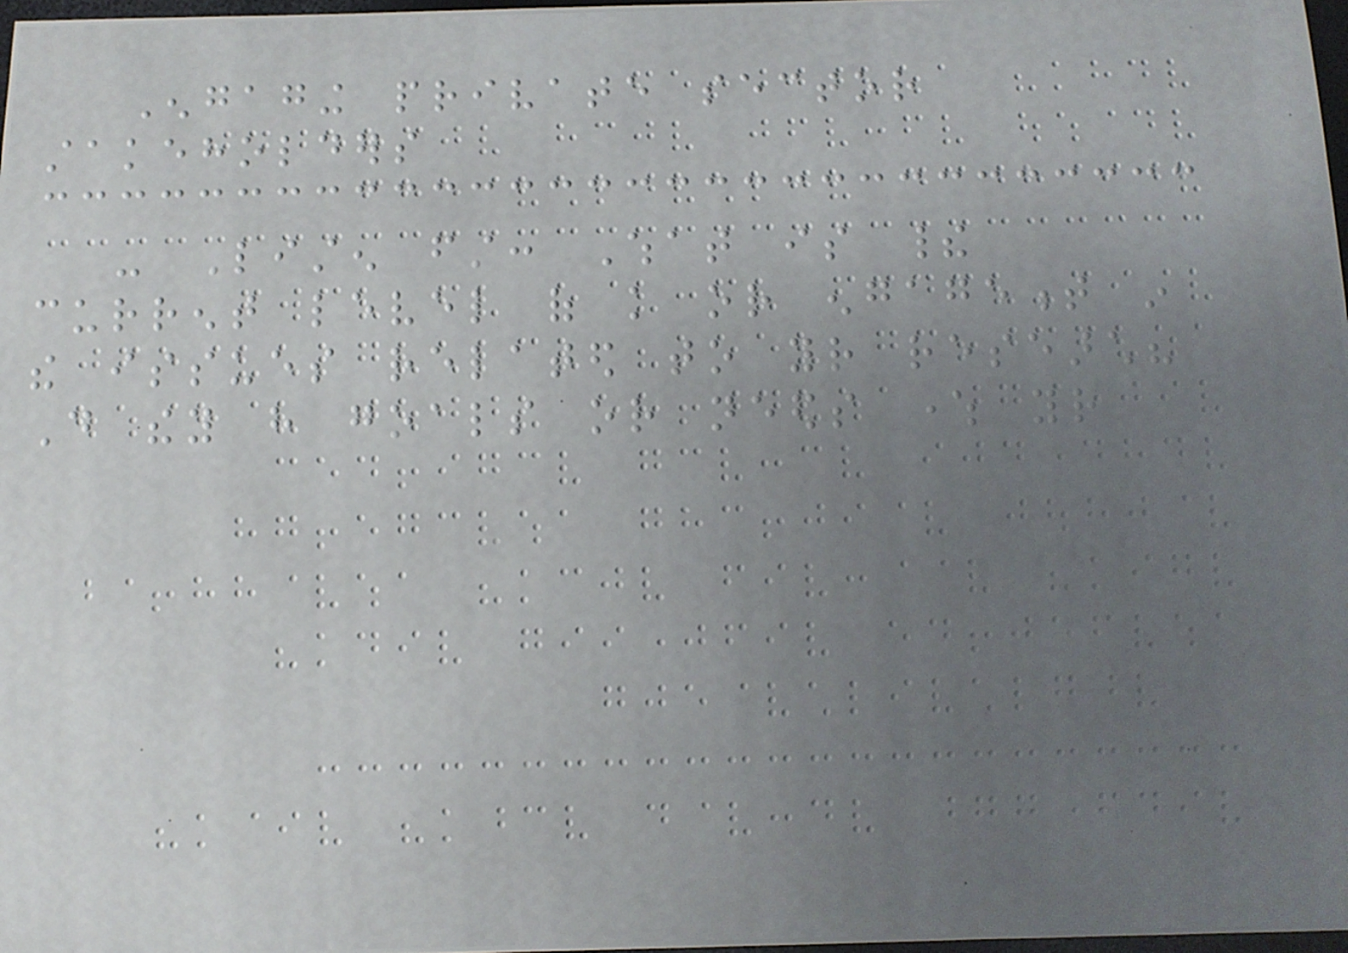Engaging private sector
stakeholders
- Listen first: What is their
current level of knowledge or engagement in
the issues related to your research?
Do they have goals or needs where your
